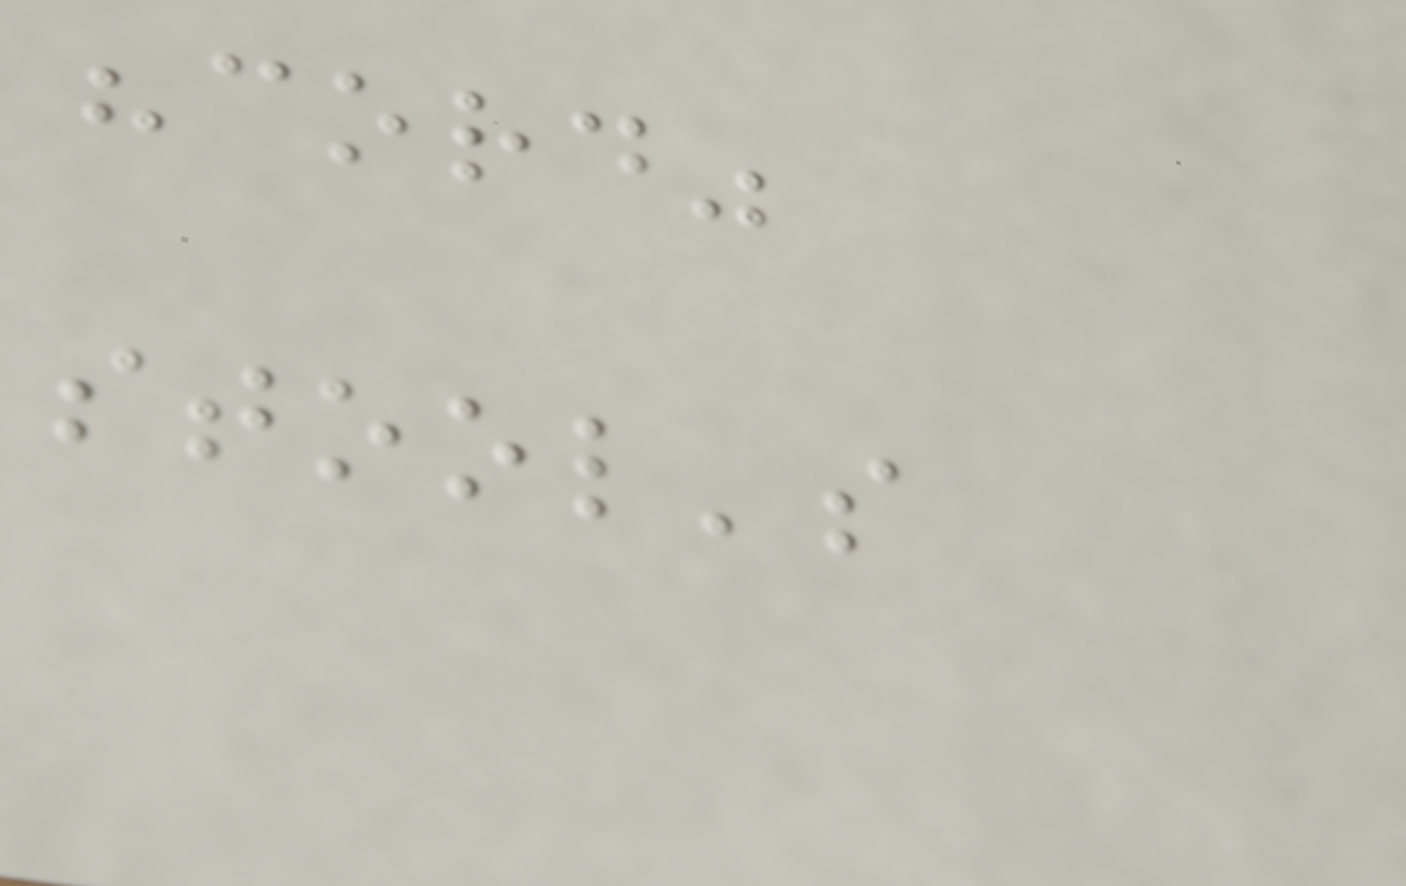"cord"
stool's
